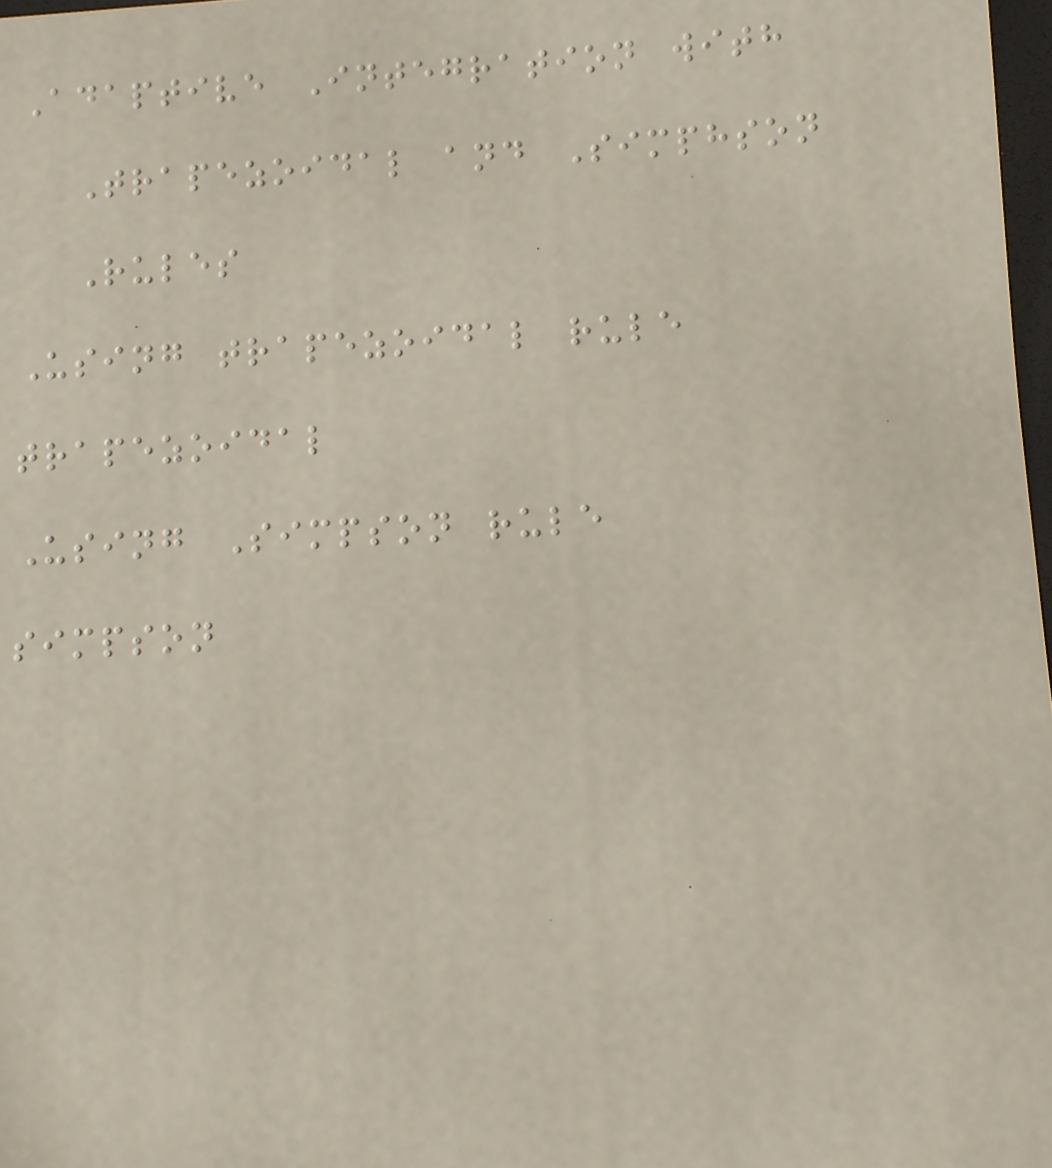Adaptive Integration with
Trapezoidal and Simphson
Rules
Using trapezoidal rule
trapezoidal
Using Simpson rule
simpson
